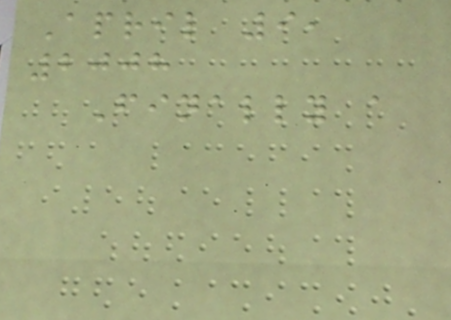April 9,
2008
Finally a
